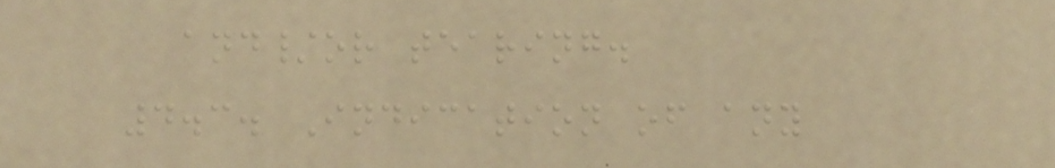and/or tearing.
4.3. Indication of any
